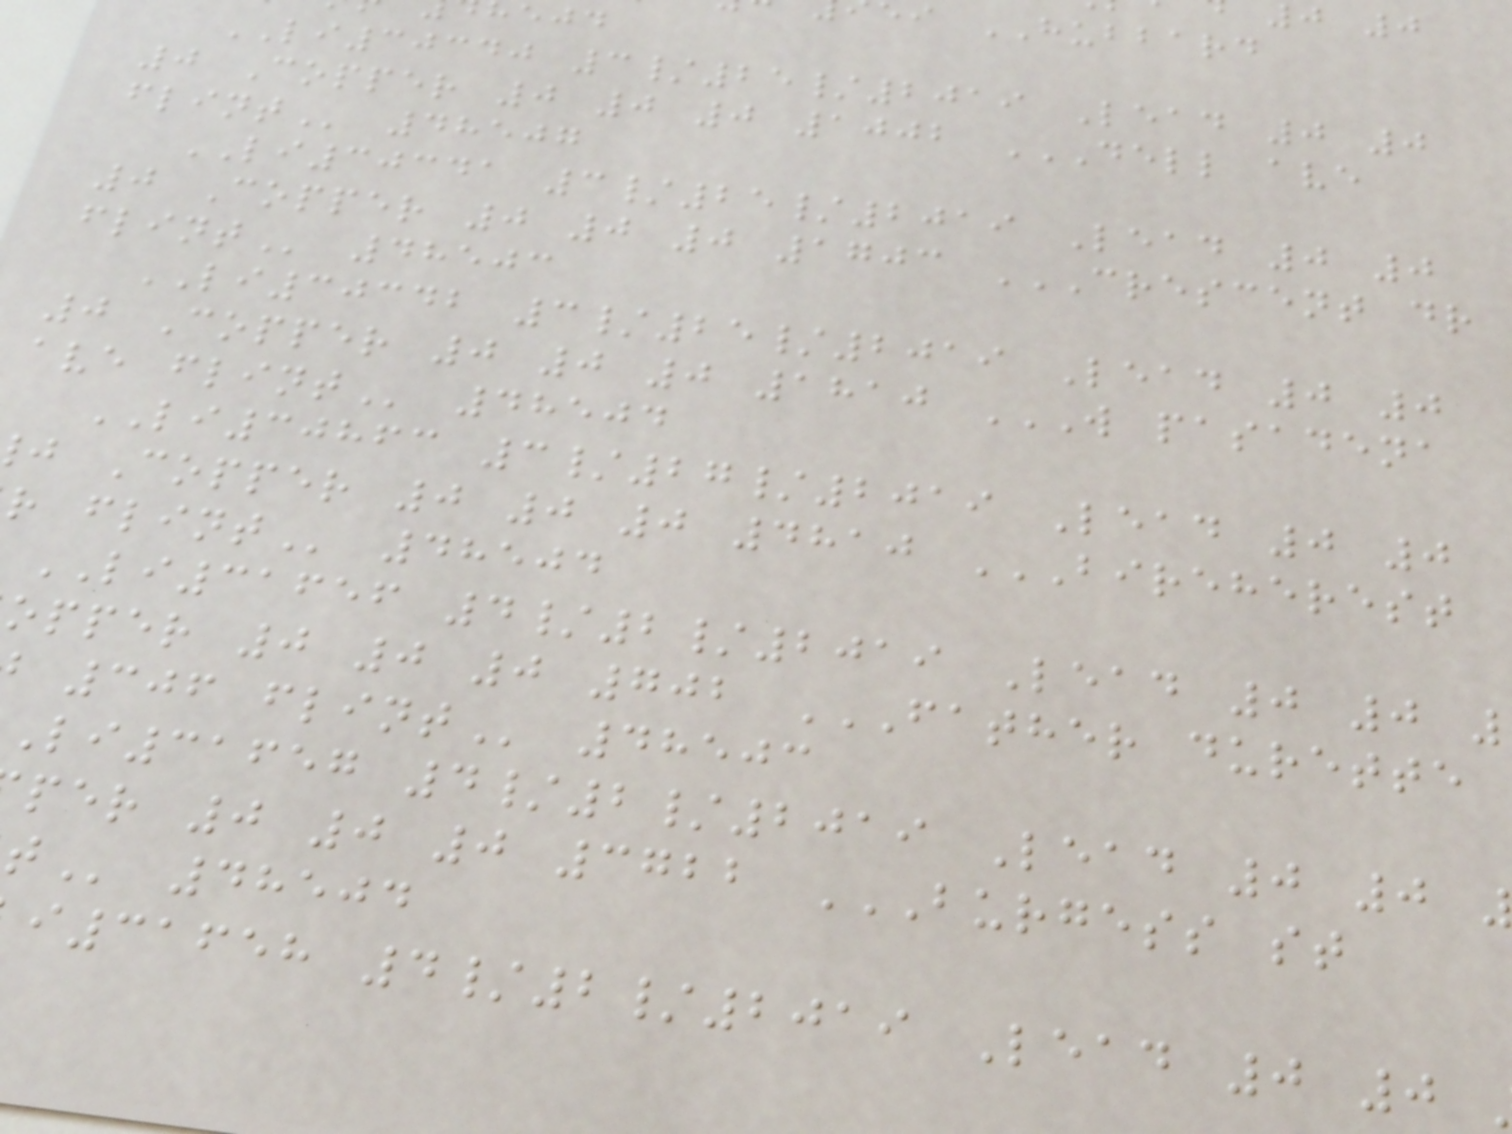i HUBBARD
LI30340 3/25/2019 Lead 0 0
0 Copper 0 0 0 1002 DELL AVE
48507
LI30341 3/25/2019 Lead 0 0
0 Copper 0 0 0 1703 CRESCENT DR
48503
LI30342 3/25/2019 Lead 0 0
0 Copper 0 0 0 1810 W PASADENA
LI30863 3/27/2019 Lead 0 0
LI31656 4/2/2019 Lead 0 0
li31657 4/2/2019 Lead 0 0
48504
i31658 4/2/2019 Lead 0 0
